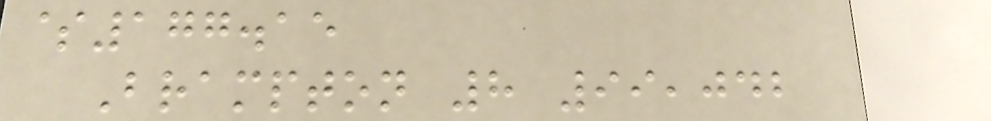$177.15
Brampton 8 99,042
